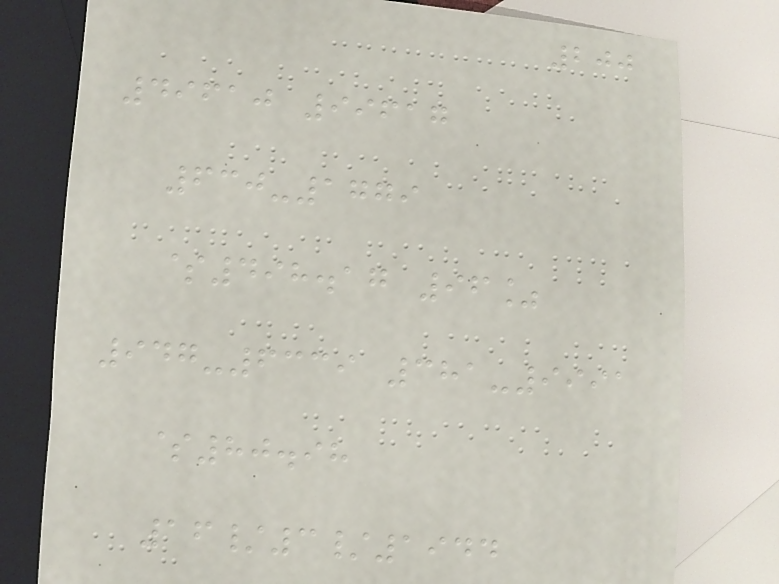200
49610 99617
630-1779
$498.17 96%
947-6339 381-9991
$80.98
16/3/1944
